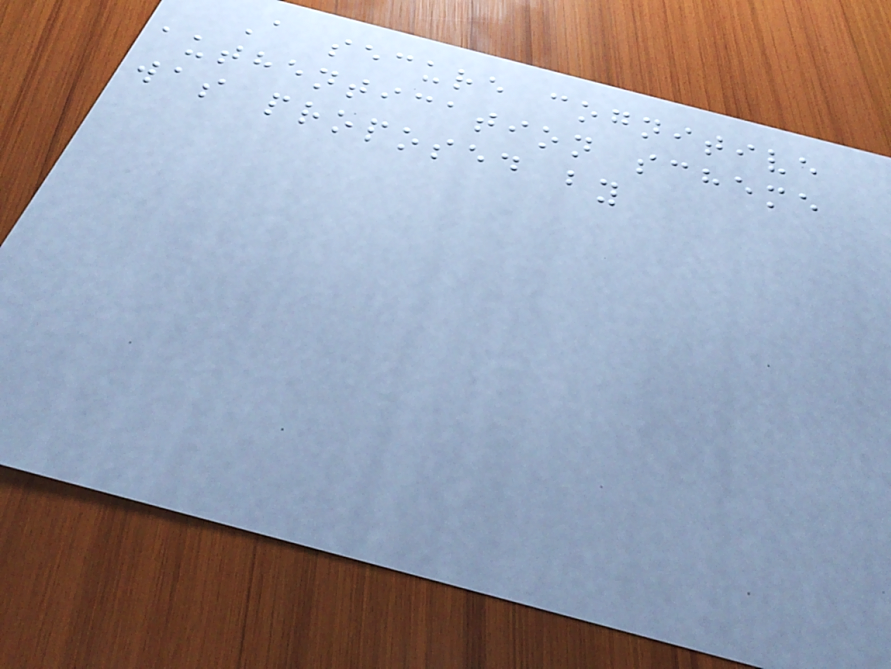A secure cognitive
authentication scheme
was proposed by
